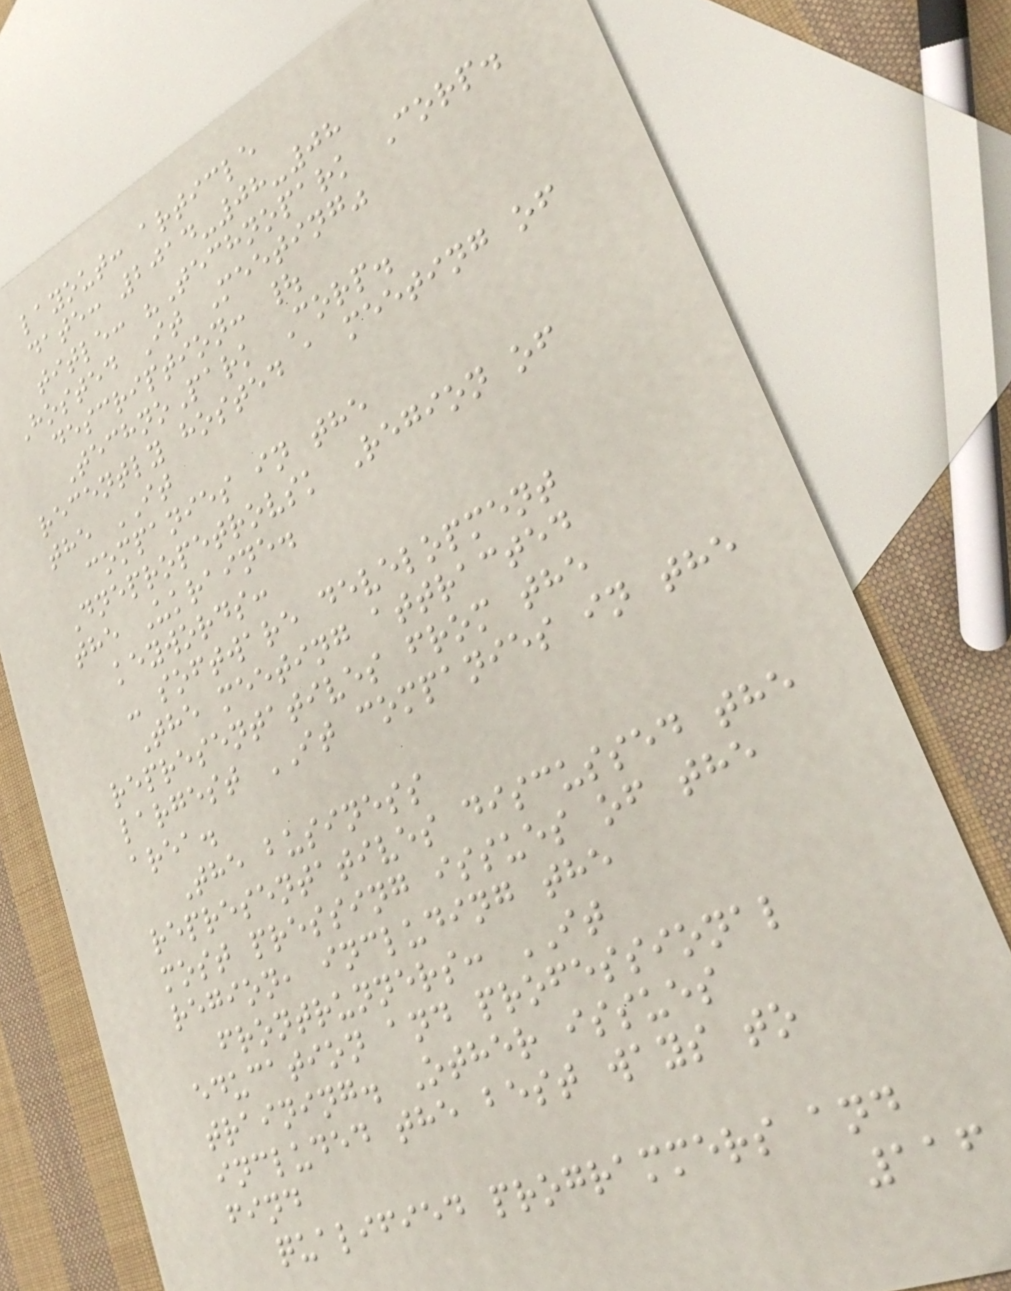layout: article
date: 2014-08-08
title: "Technopark Corp.
Hosted It Meeting"
description: |
TechnoPark Corp.
recently hosted a meeting of
the IT
companies in the
Dnepropetrovsk Region of
the Ukraine.
keywords:
- software development
The meeting attracted
representatives from the
largest IT companies in the
area.
The business
representatives discussed the
most pressing issues of the
region, including the
frontrunners: IT
education and professional
training. Other issues
included the best ways to
find
qualified programmers and
116
